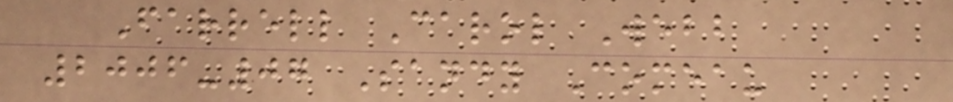Farrell Carol Webb
2006-07 Sandy Comeau
